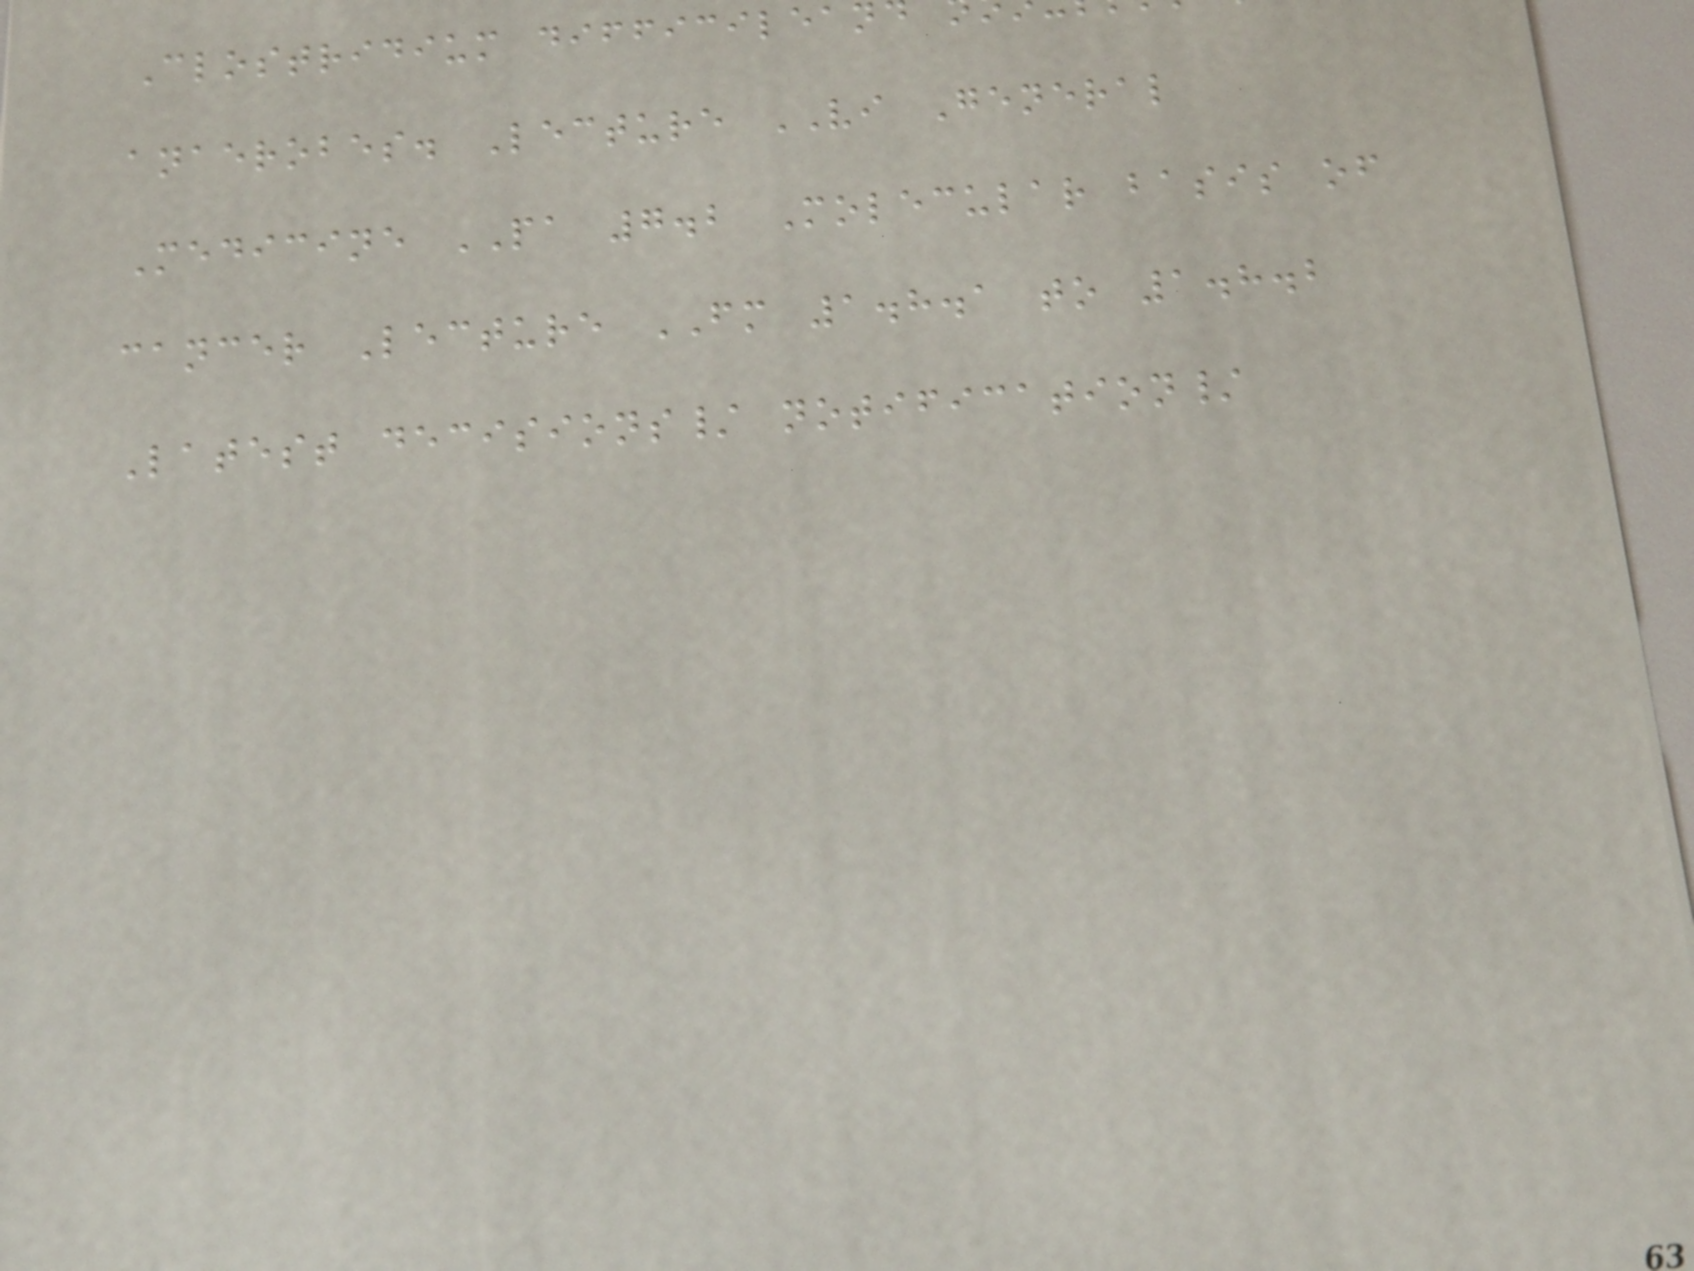Clostridium difficilean
anaerobes. Lecture VI General
Medicine PA 7.2 Molecular basis of
cancer Lecture FM 1.8.1 to 1.8.2
Latest decisions/ notification/
